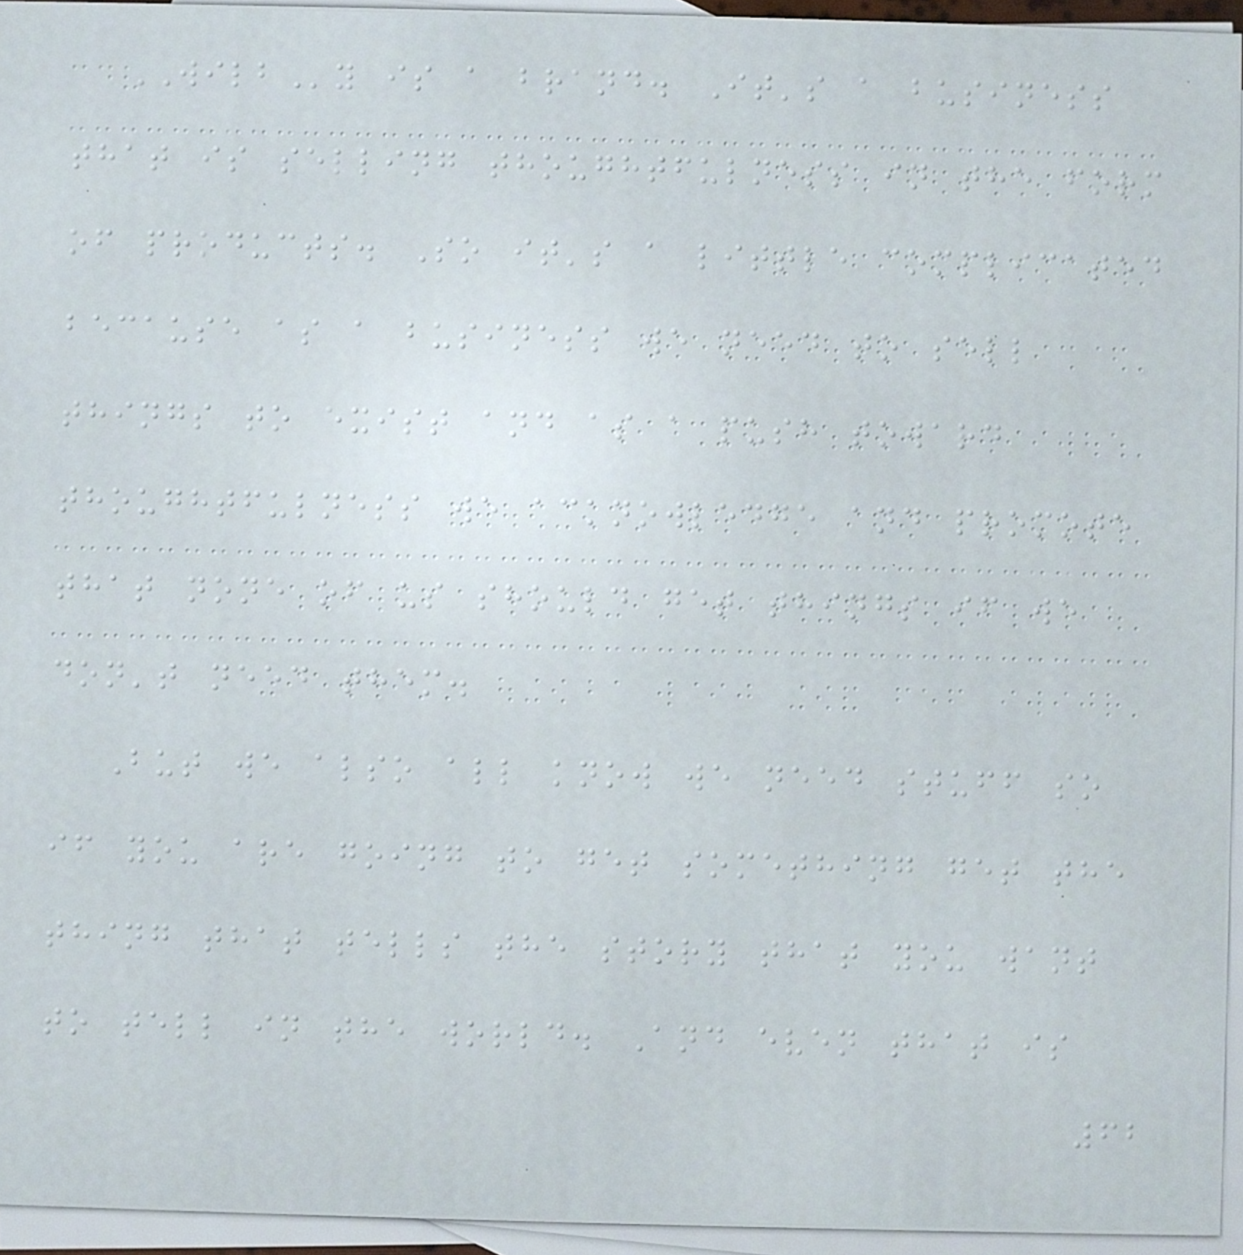WILBy is a brand. It's a business
that is selling thoughtfulness in the form
of products. So it's a little complicated
because as a business we need to sell
things to exist and as a push toward
thoughtfulness we acknowledge and promote
that none of us should get things if we
don't need them.
But we also all know we need stuff so
if you are going to get something get the
thing that tells the story that you want
to tell in the world. And even that is
62
